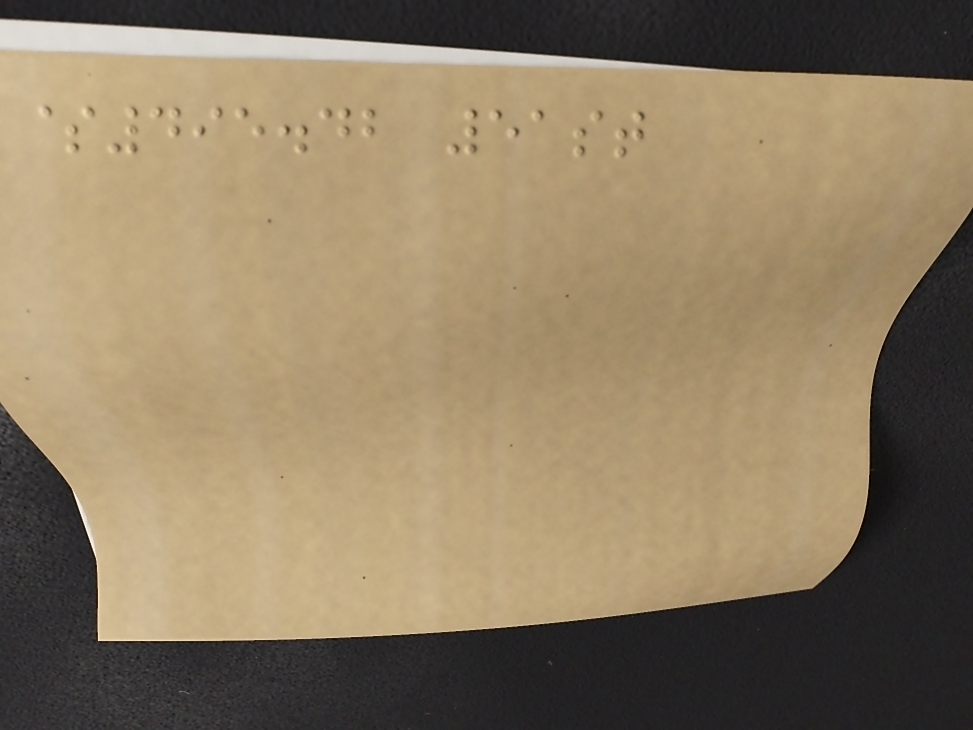$495.42 51st
